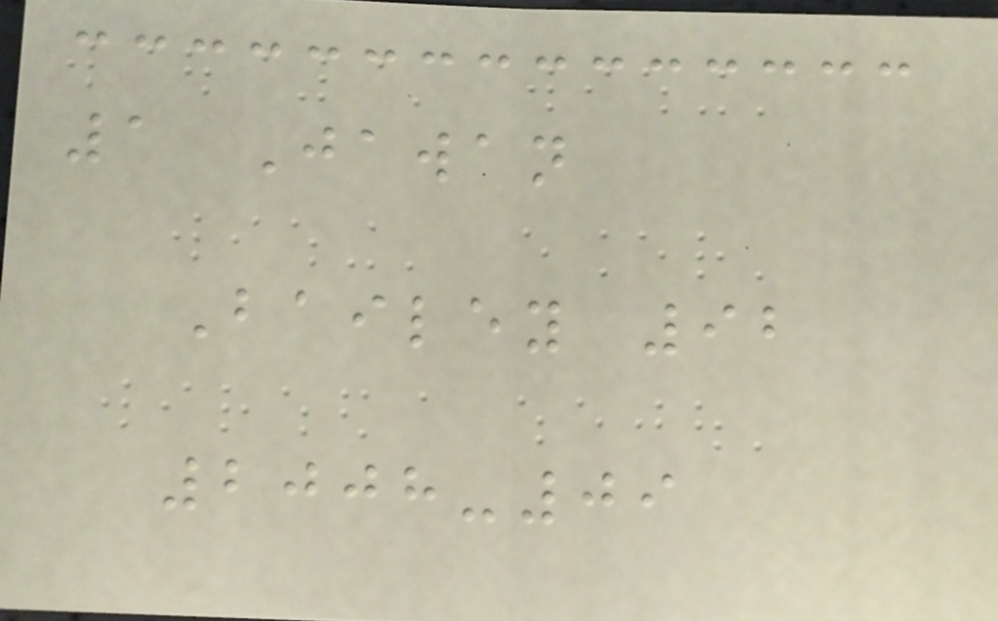1 Jawan
Bailey 92
2008-09
